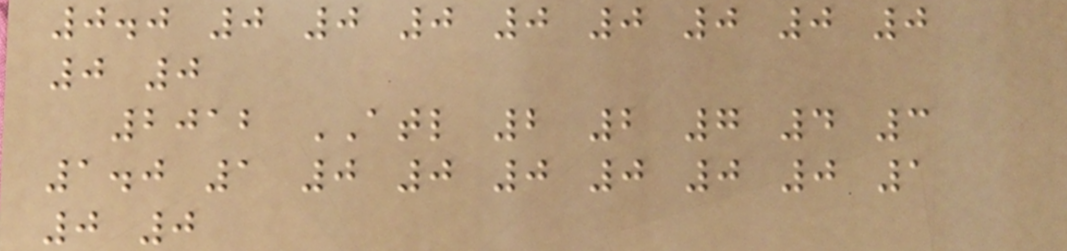0.0 0 0 0 0 0 0 0 0
0 0
2012 ATL 2 2 7 4 3
1.0 1 0 0 0 0 0 0 1
0 0
